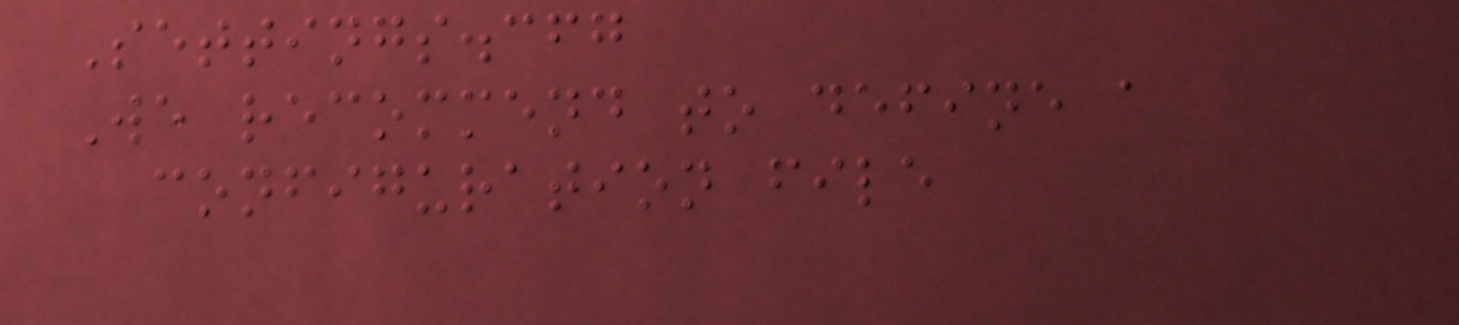Settings.cfg
We recommend to define a
configuration file
